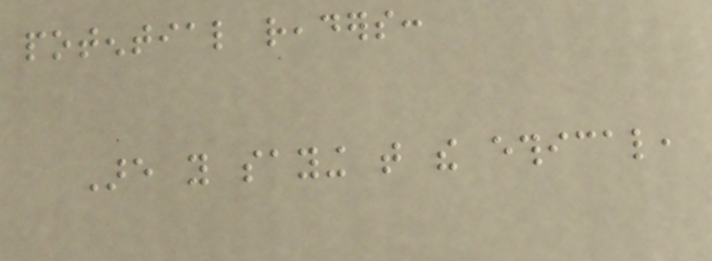potential readers:
Are you saying that the ethical,
